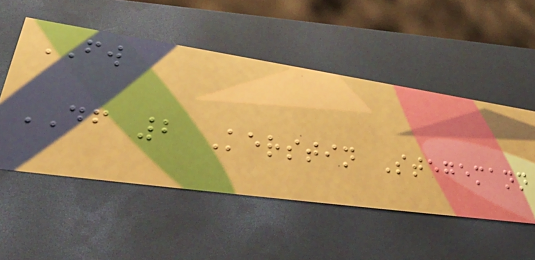FW
DF 2 Kerstin Stegemann
